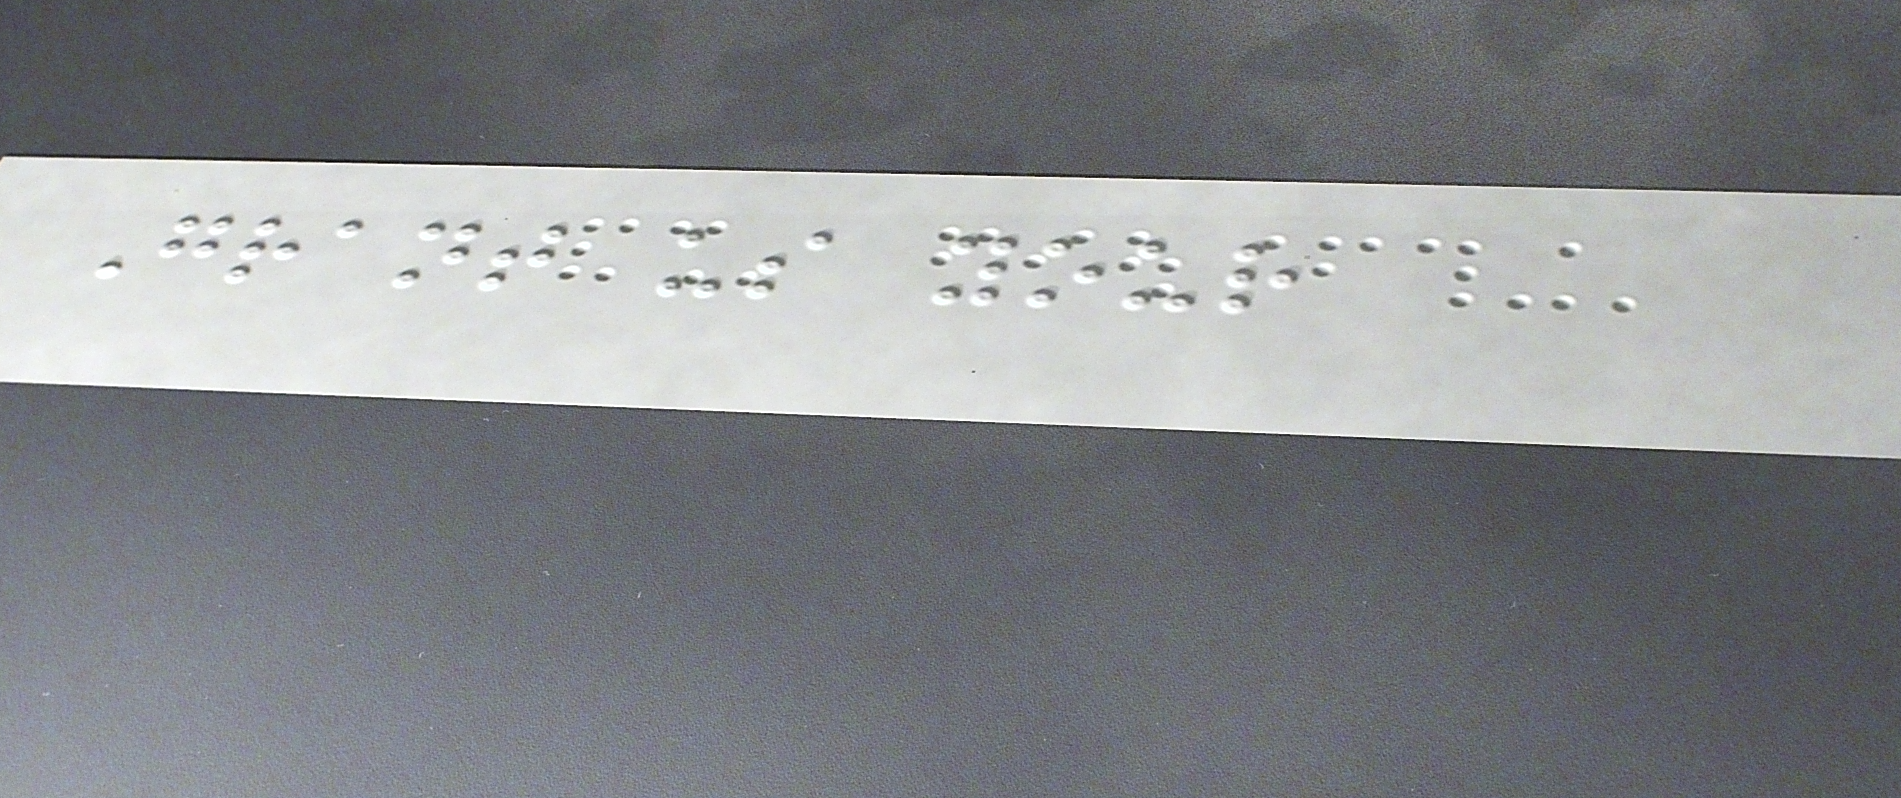Grant us your
